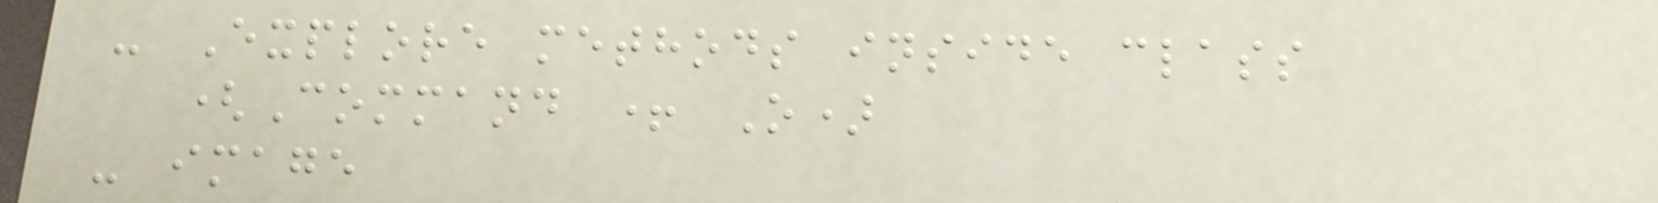- Explore methods inside class
(Command + O)
- image
